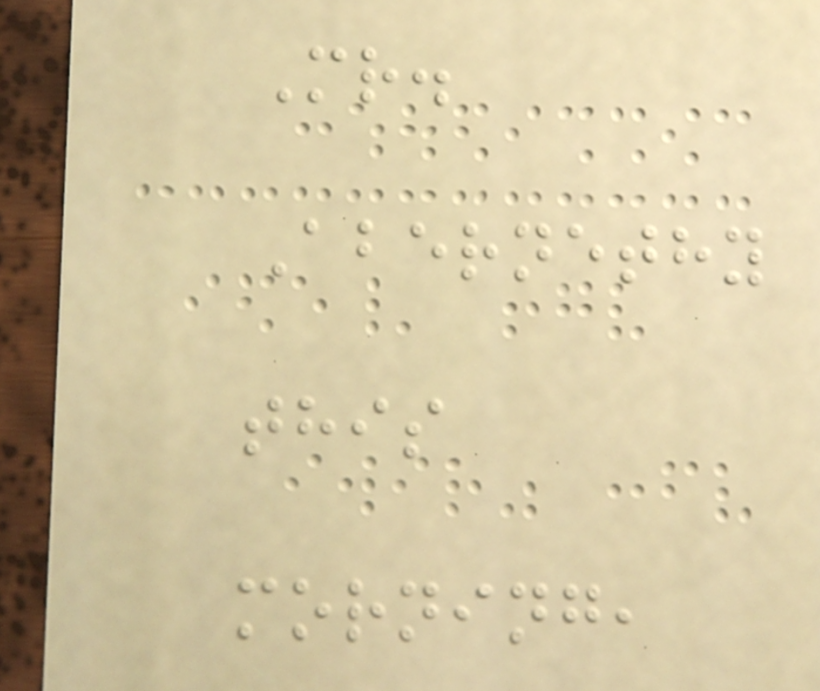Mr.
Abernethy
this
morning,
